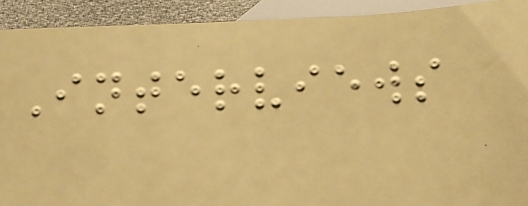Interviews
